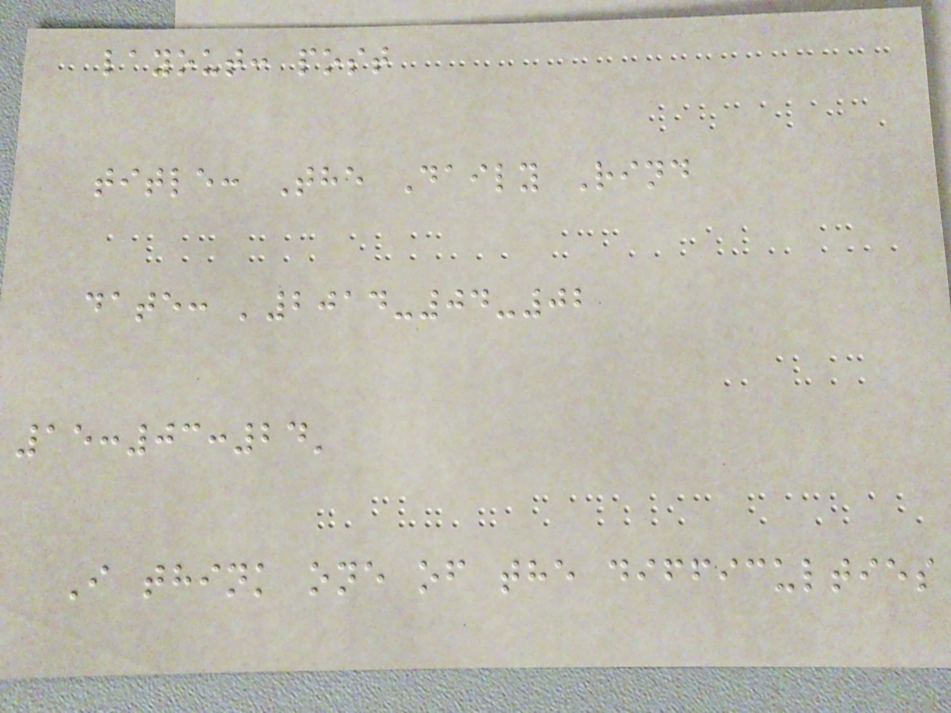layout: post
title: The Daily Rind
date: '2014-04-02
15:03:24'
I think one of the difficulties
